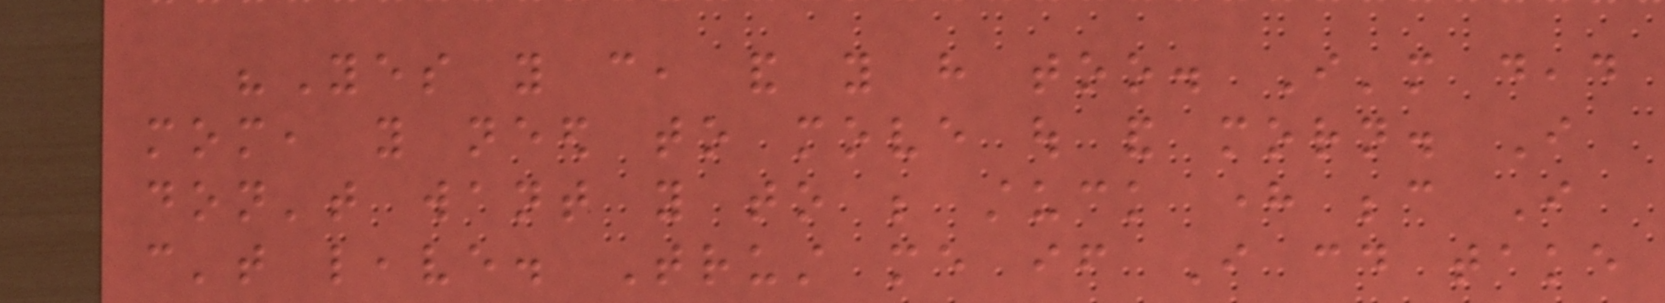"Yes you can, and you have too. I'm dead
mom, you need to move out and morn. I
don't want you to be stuck here because I
can't leave. Trust me if I could take
